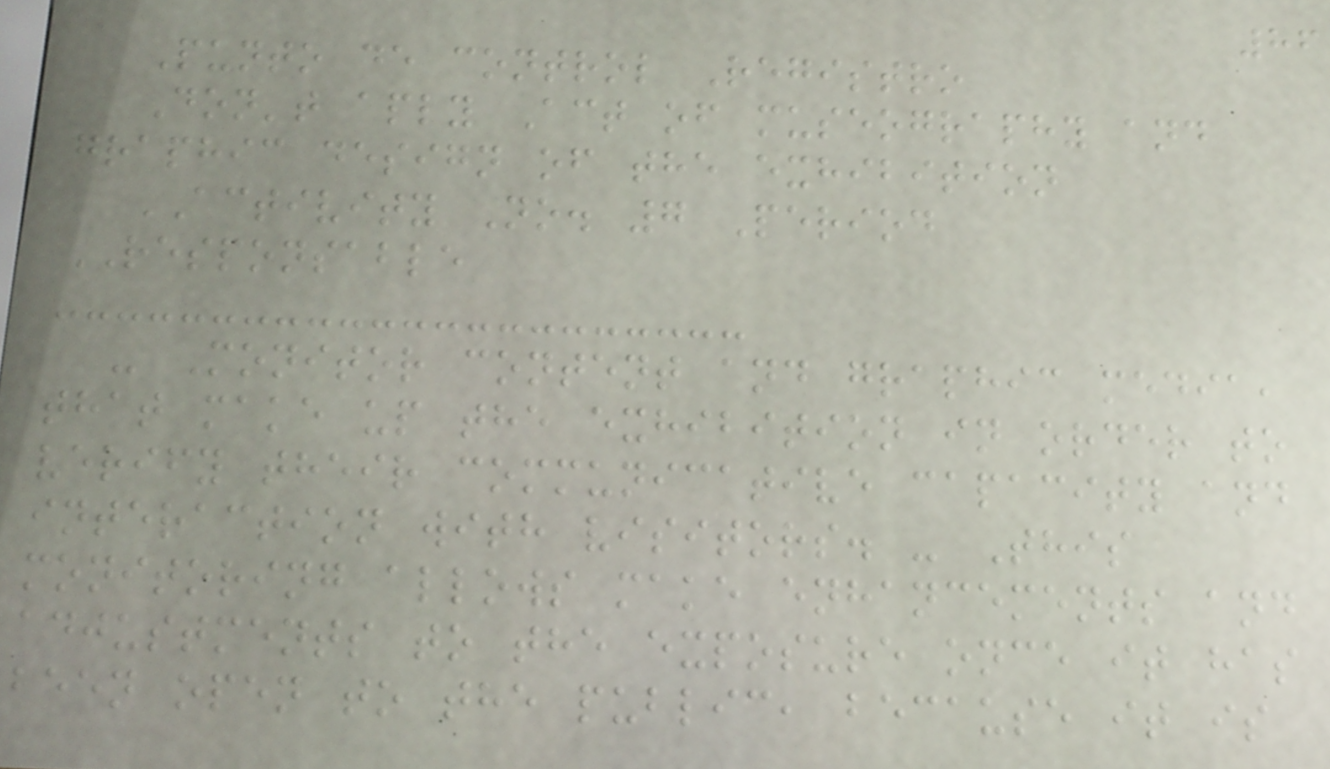86
Punto de control Registro
Don't aply Act of museography and
graphic design of the exhibition
ACTIVITY No. 7 Period
RESPONSABLE
- Monitor content and graphic media,
that make up the exhibition in order to
verify their communicative capacity and
interaction with visitors. - This
monitoring allows make enhancements and
adjustments to the exposure once it has
been open to the public, because it is
